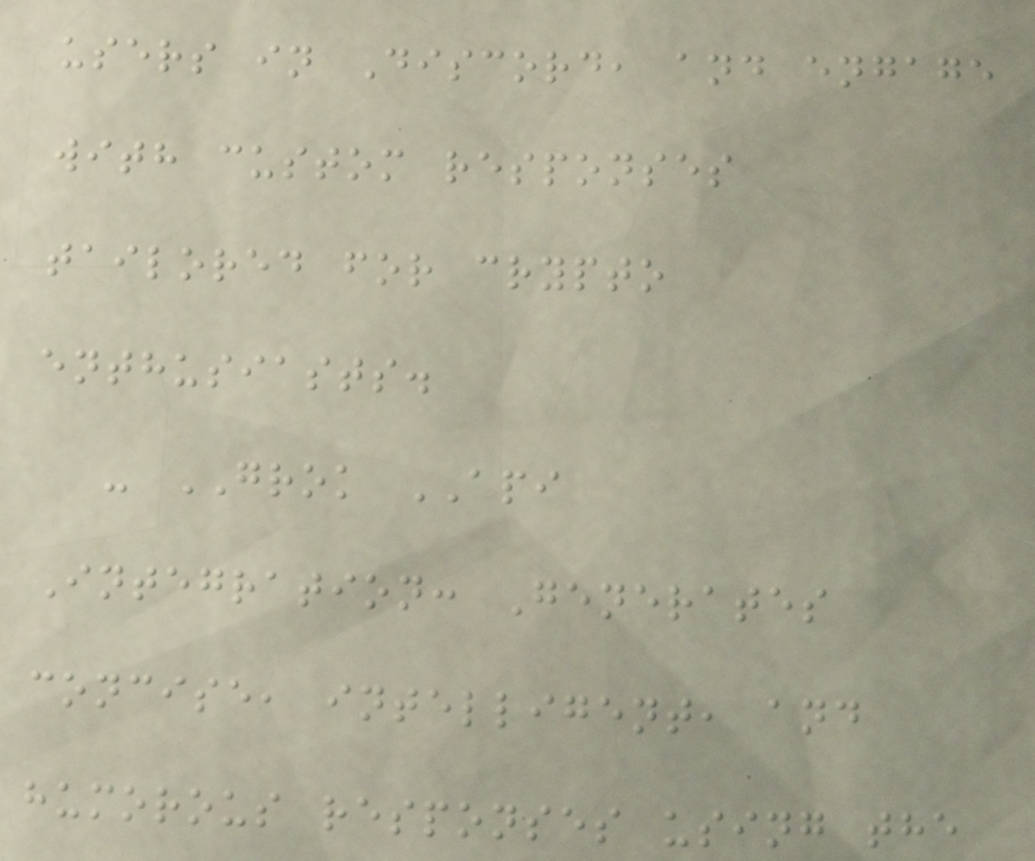users in Discord, and engage
with custom responses
tailored for crypto
enthusiasts.
- GROK API
Integration: Generates
concise, intelligent, and
humorous responses using the
